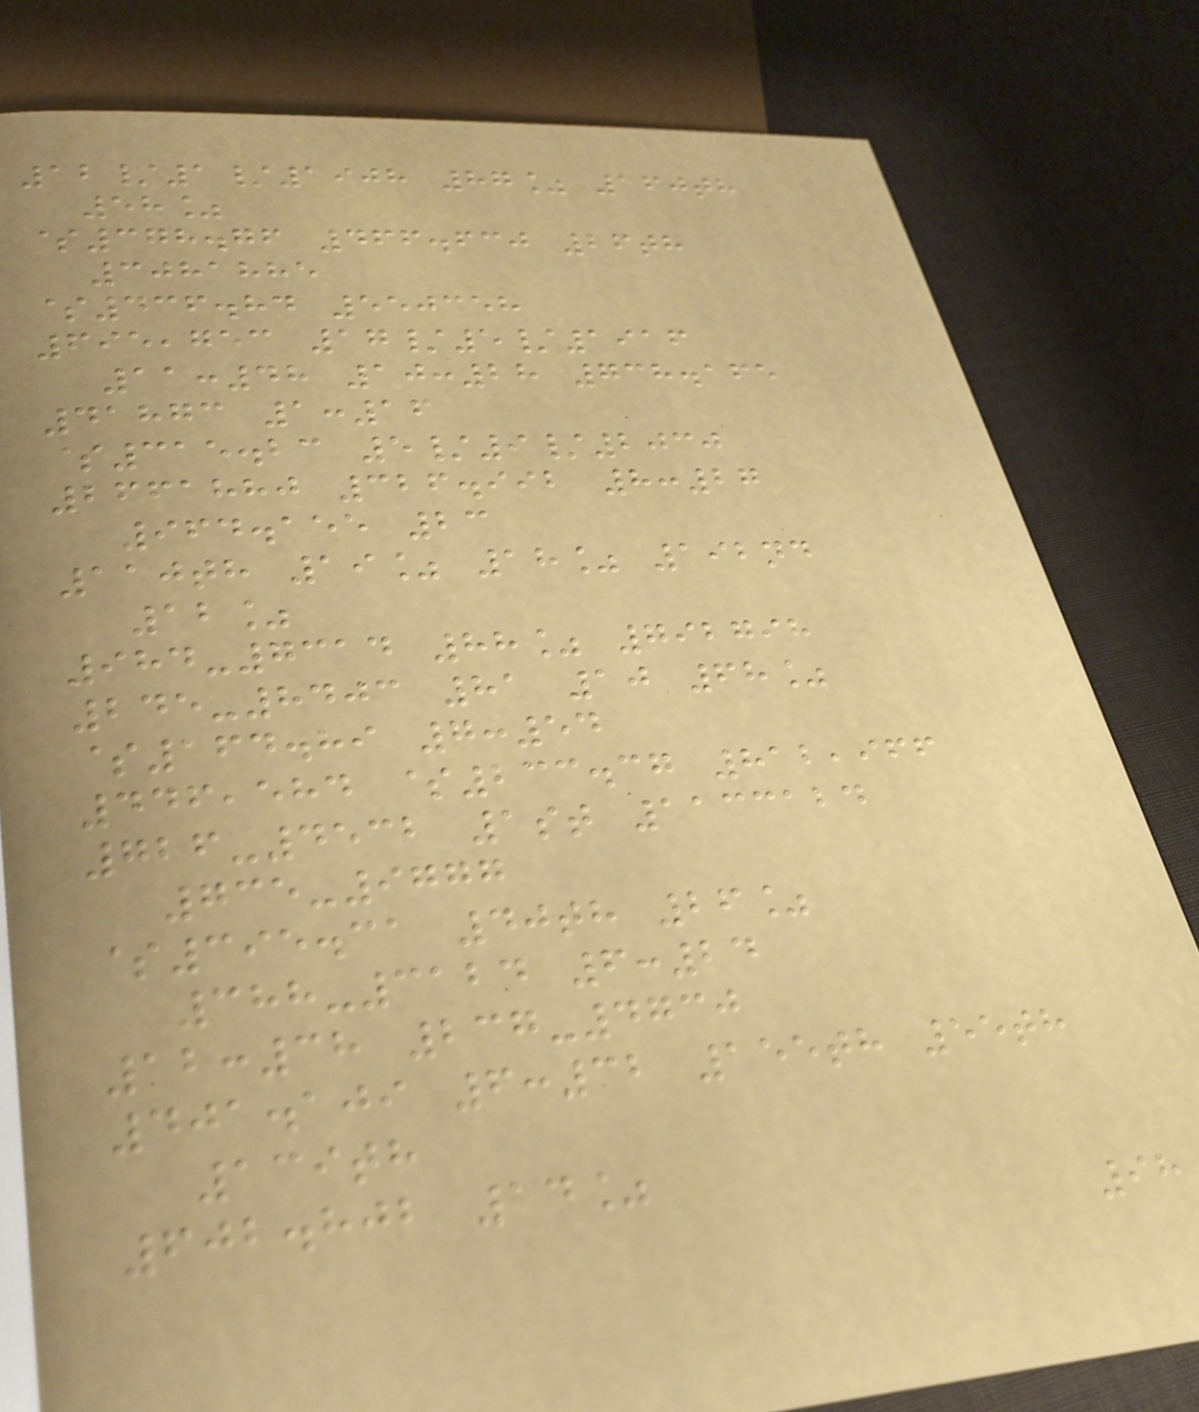12/1/1908 87% 160th
58%
$378.76 466.630 26th
3081885
$436.84 550358
695,753 17/5/1916
11:48 10:28 738.165
41873 1:16
$315.23 5/9/2030
2661880 326.992 8:27
964.155 23
110th 19% 18% 192nd
12%
984-7314 88% 792798
245-8403 81 10 68%
$164.89 7:54
446,584 $233.37 812,966
726-4532 1st 1133124
735-9777
$395.31 40th 26%
388-3124 6:24
12:38 237-4730
401.109 6:32 155th 55th
139th
602.802 14%
98
